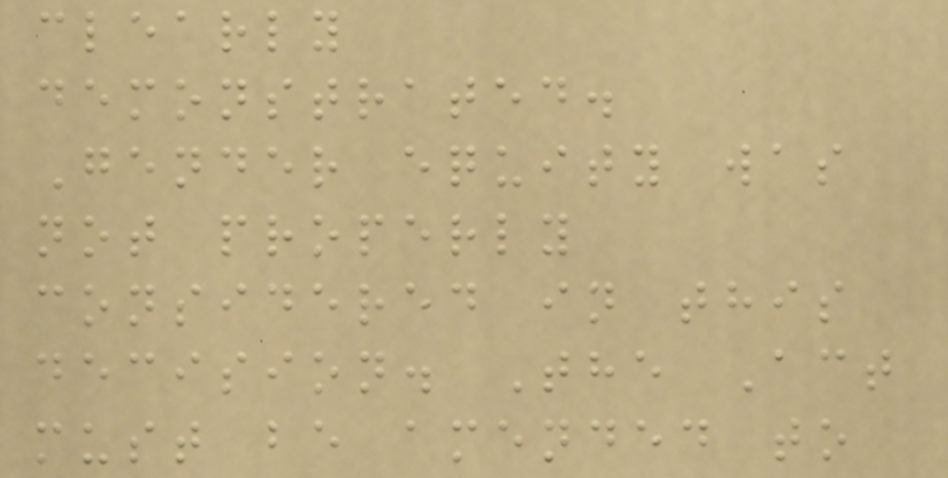clearly
demonstrated.
Gender equity was
not properly
considered in this
decision. The Act
must be amended to
